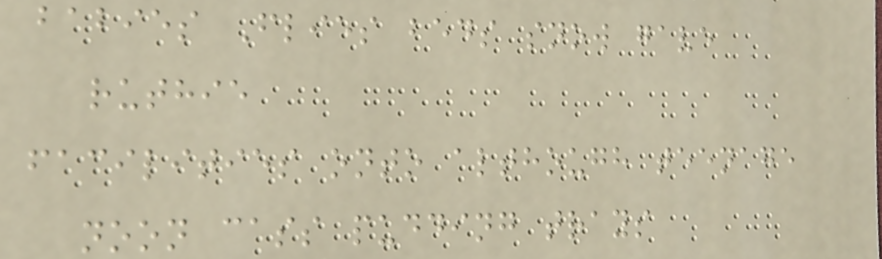babies Flies beds snow gave
ruthie
facilities onto although teenage
noon cass pudding trays
